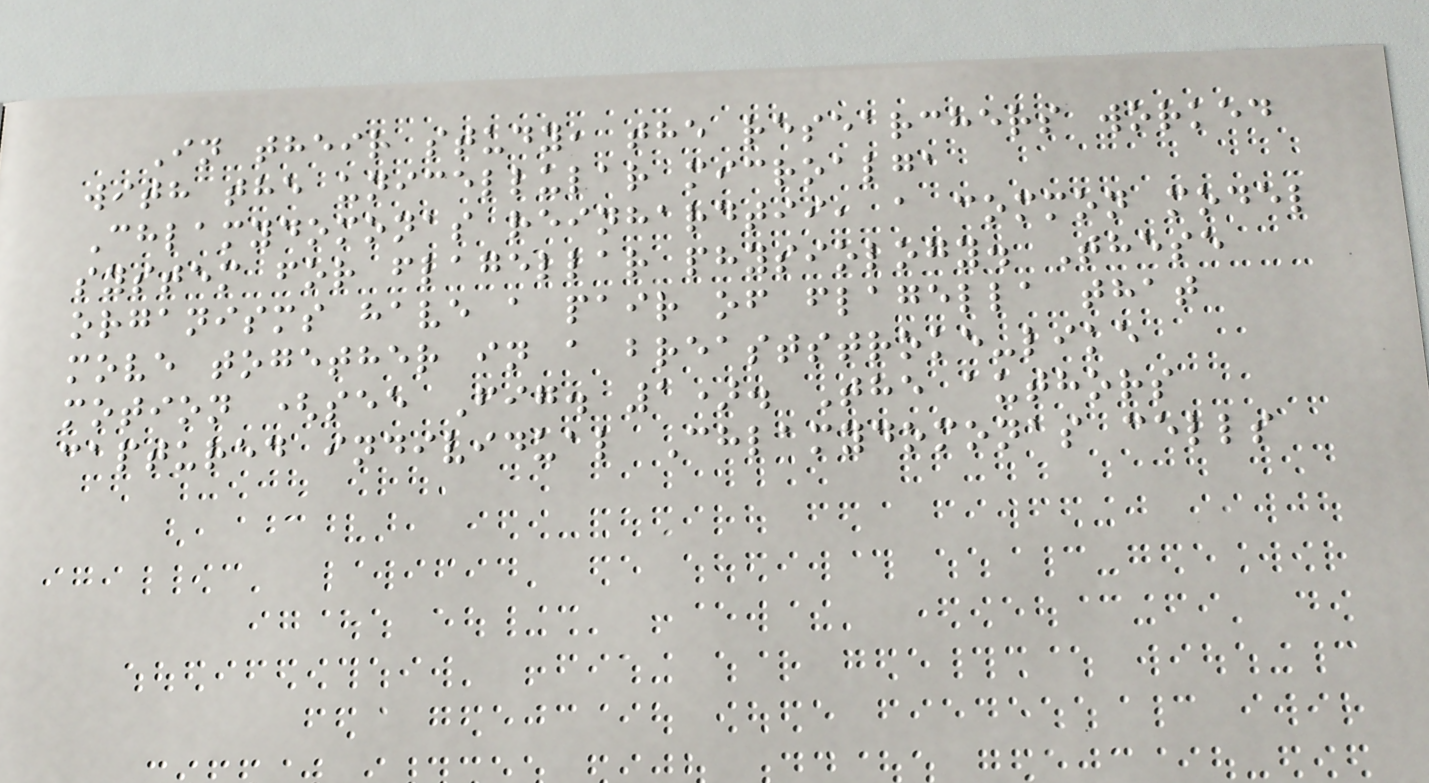In their study, the researchers worked
with the unicellular microalga
Chlamydomonas reinhardtii, a common model
system for flagellar physiology. These
organisms have a pair of flagella that
move together in a breaststroke-like
motion (see Fig. 1). The authors
captured individual Chlamydomonas cells
